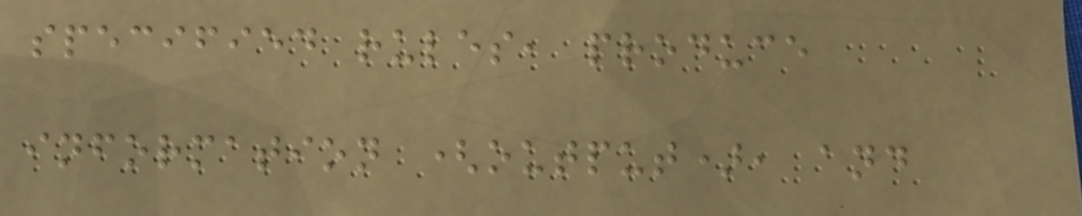specified rules, produce
information (output), and
